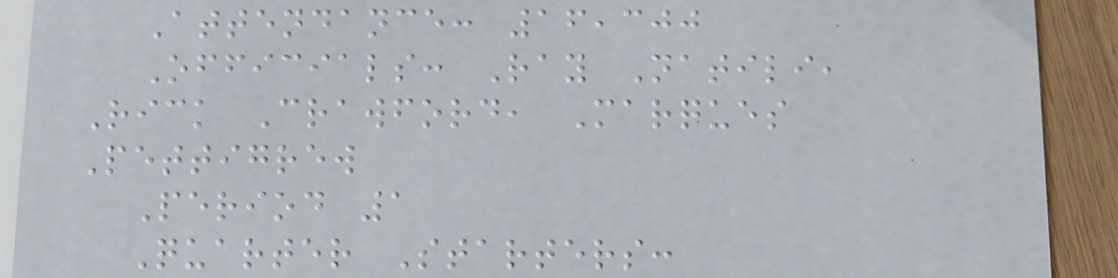Attendance: 16,300
Officials: Ray Natili,
Rick Crawford, Marques
Pettigrew
Period 1
Quarter Starters:
